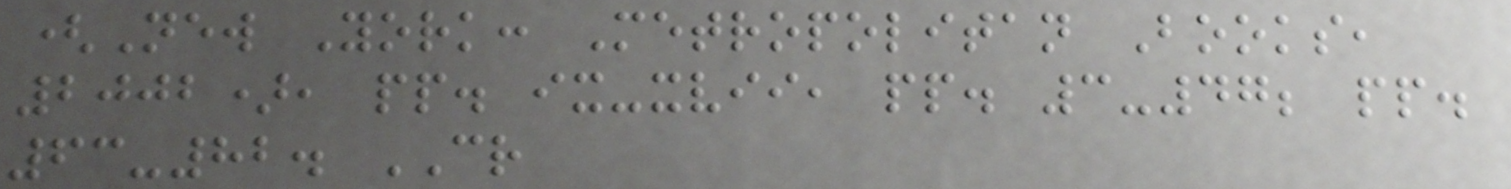(New York: Metropolitan Books,
2002), pp. ix-xvii, pp. 3-47; pp.
63-82. CR
